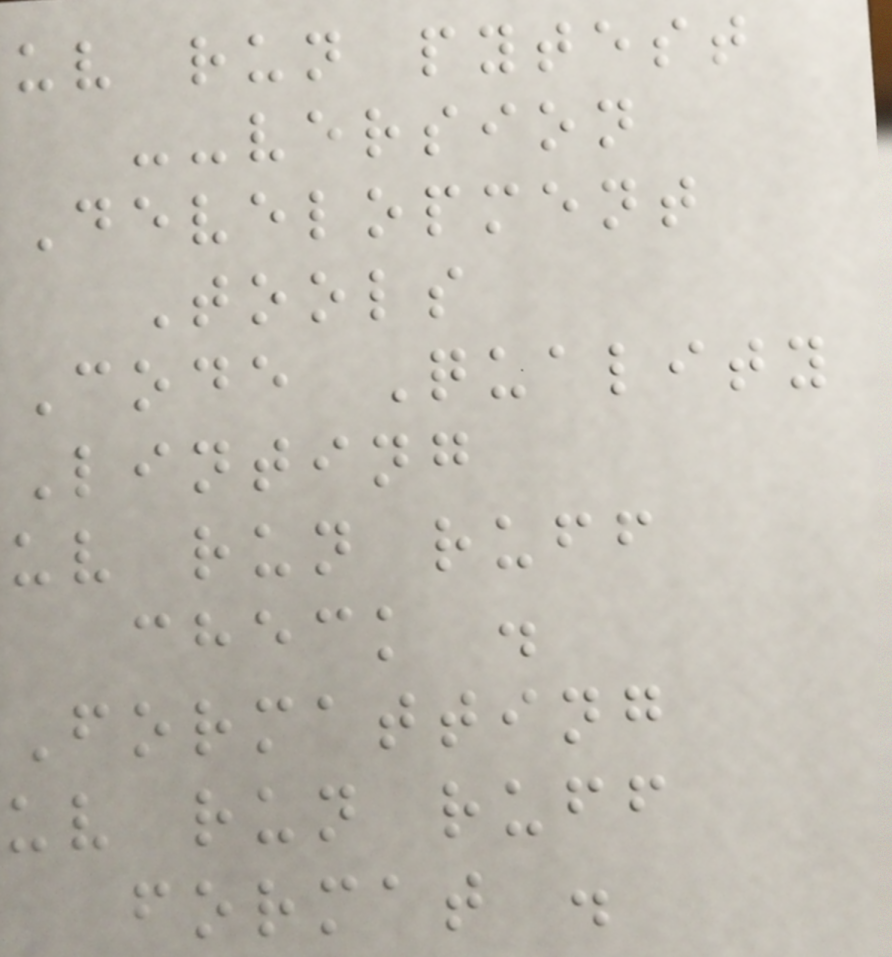uv run pytest
--version
Development
Tools
Code Quality
Linting
uv run ruff
check .
Formatting
uv run ruff
format .
